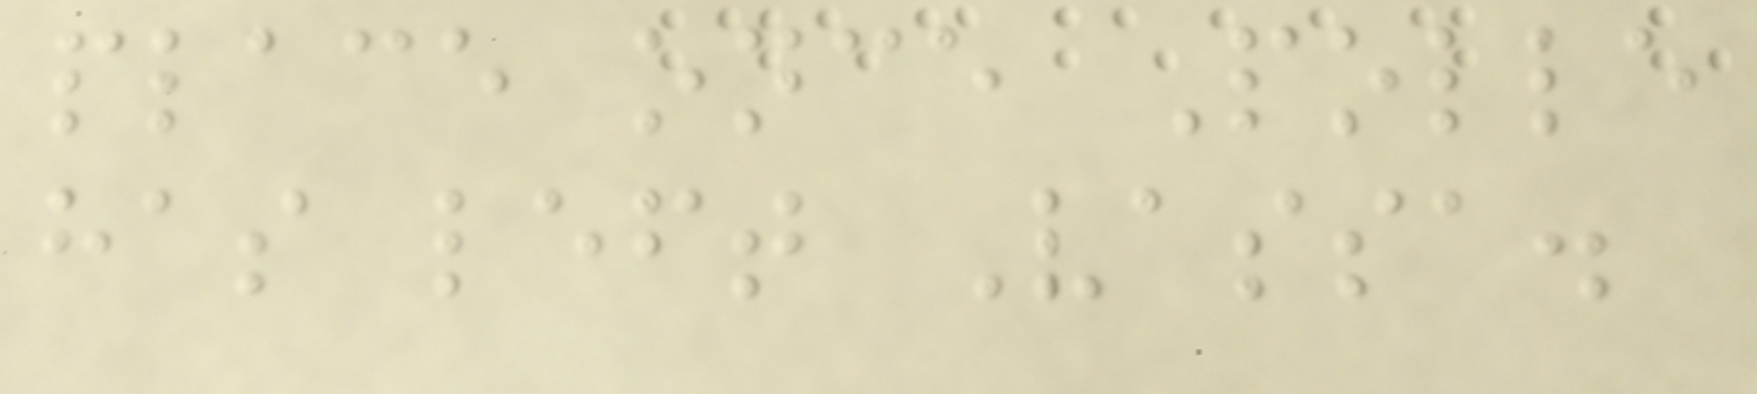place once Polle
has left Vassa.
